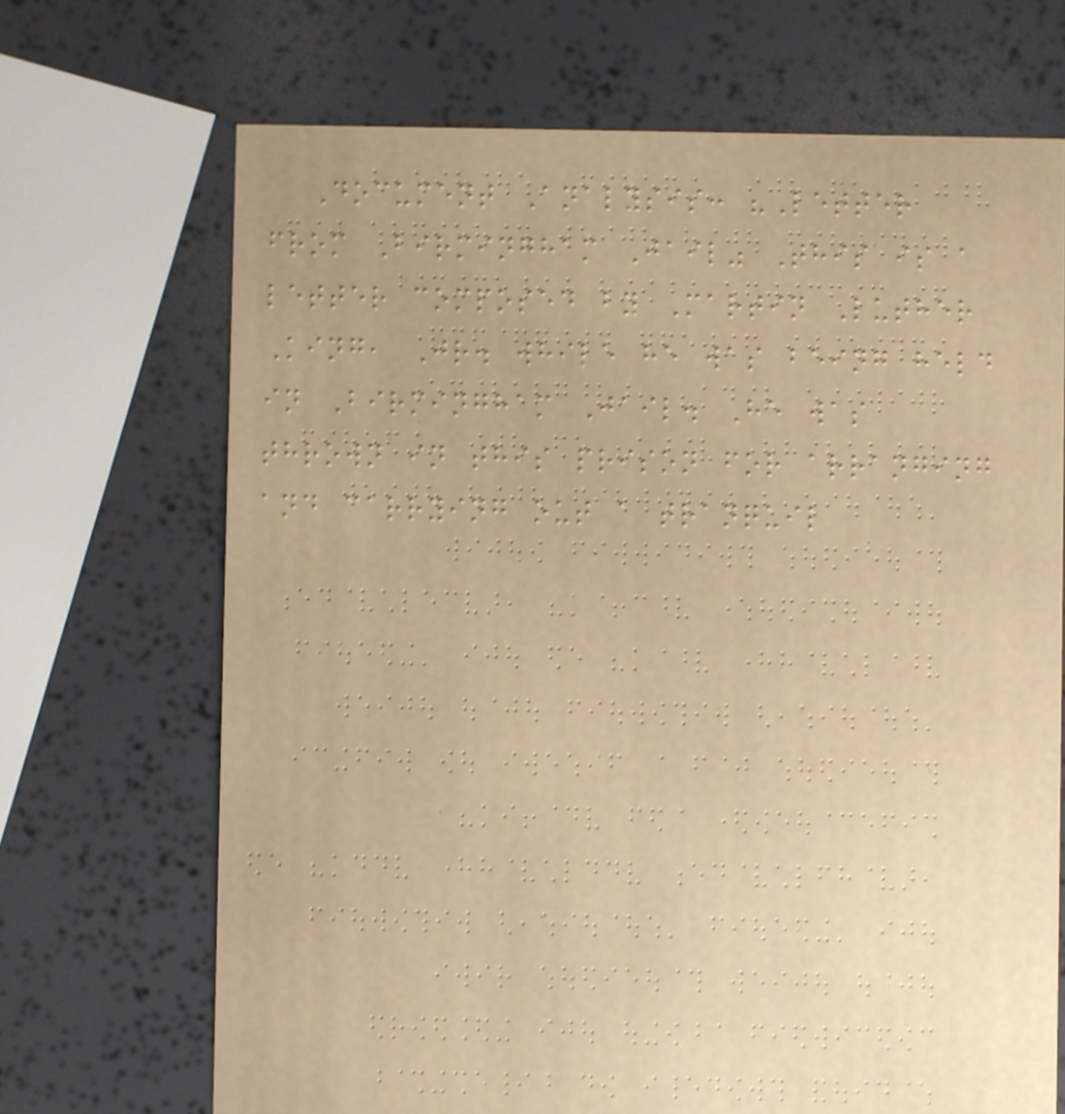Document Analysis: "Letter
from Birmingham Jail" This is a
letter composed by Martin Luther
King, Jr. while he was being held
in Birmingham Jail. He was
thrown in this prison for arranging
and carrying out a tranquil
